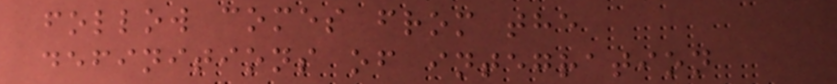follow comes from the
definitions of integration
